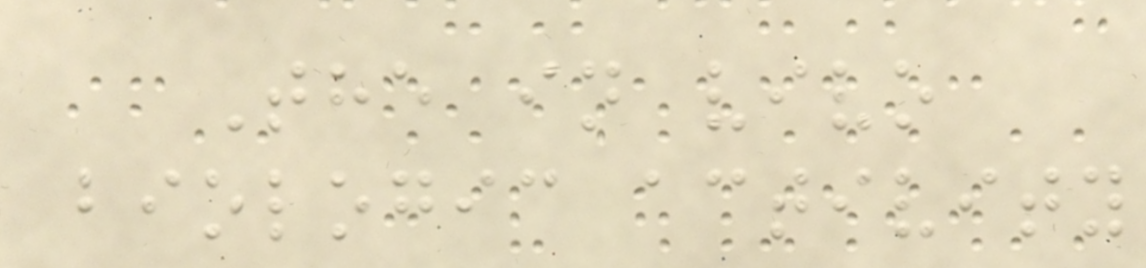The in vivo
biologic activity
